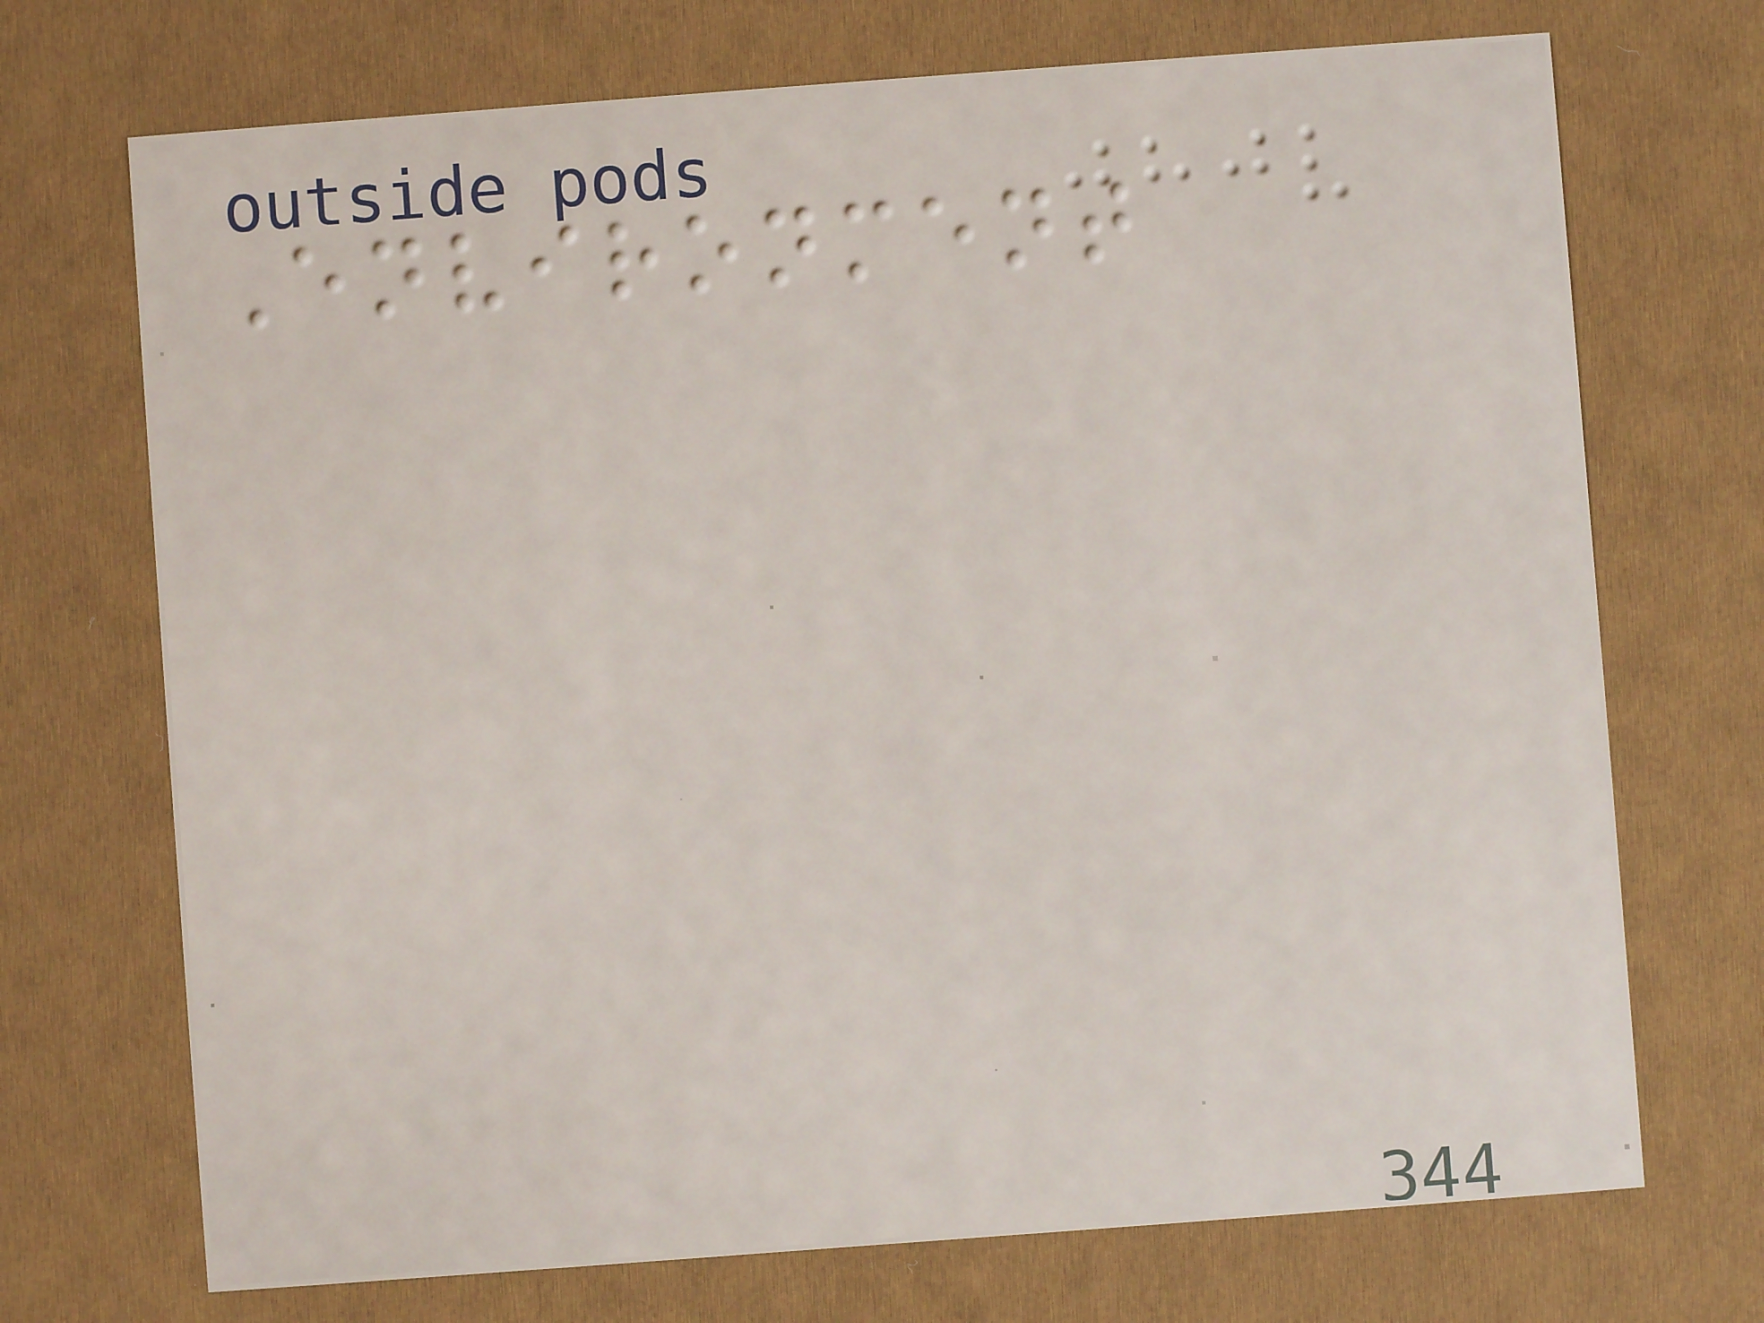Environment
